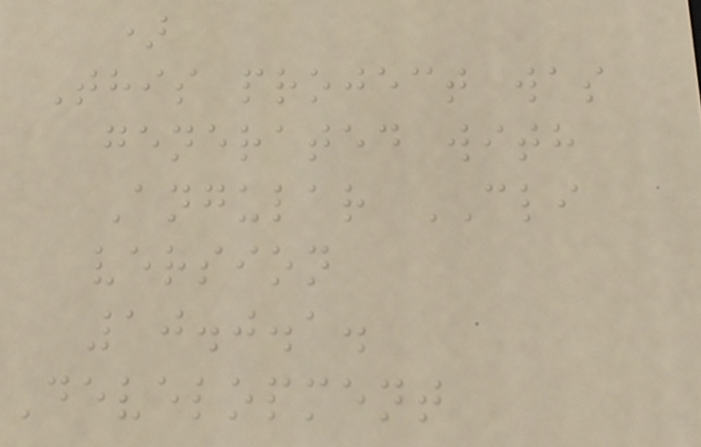)
This project was
generated with
Angular CLI
version
10.0.1.
Development
